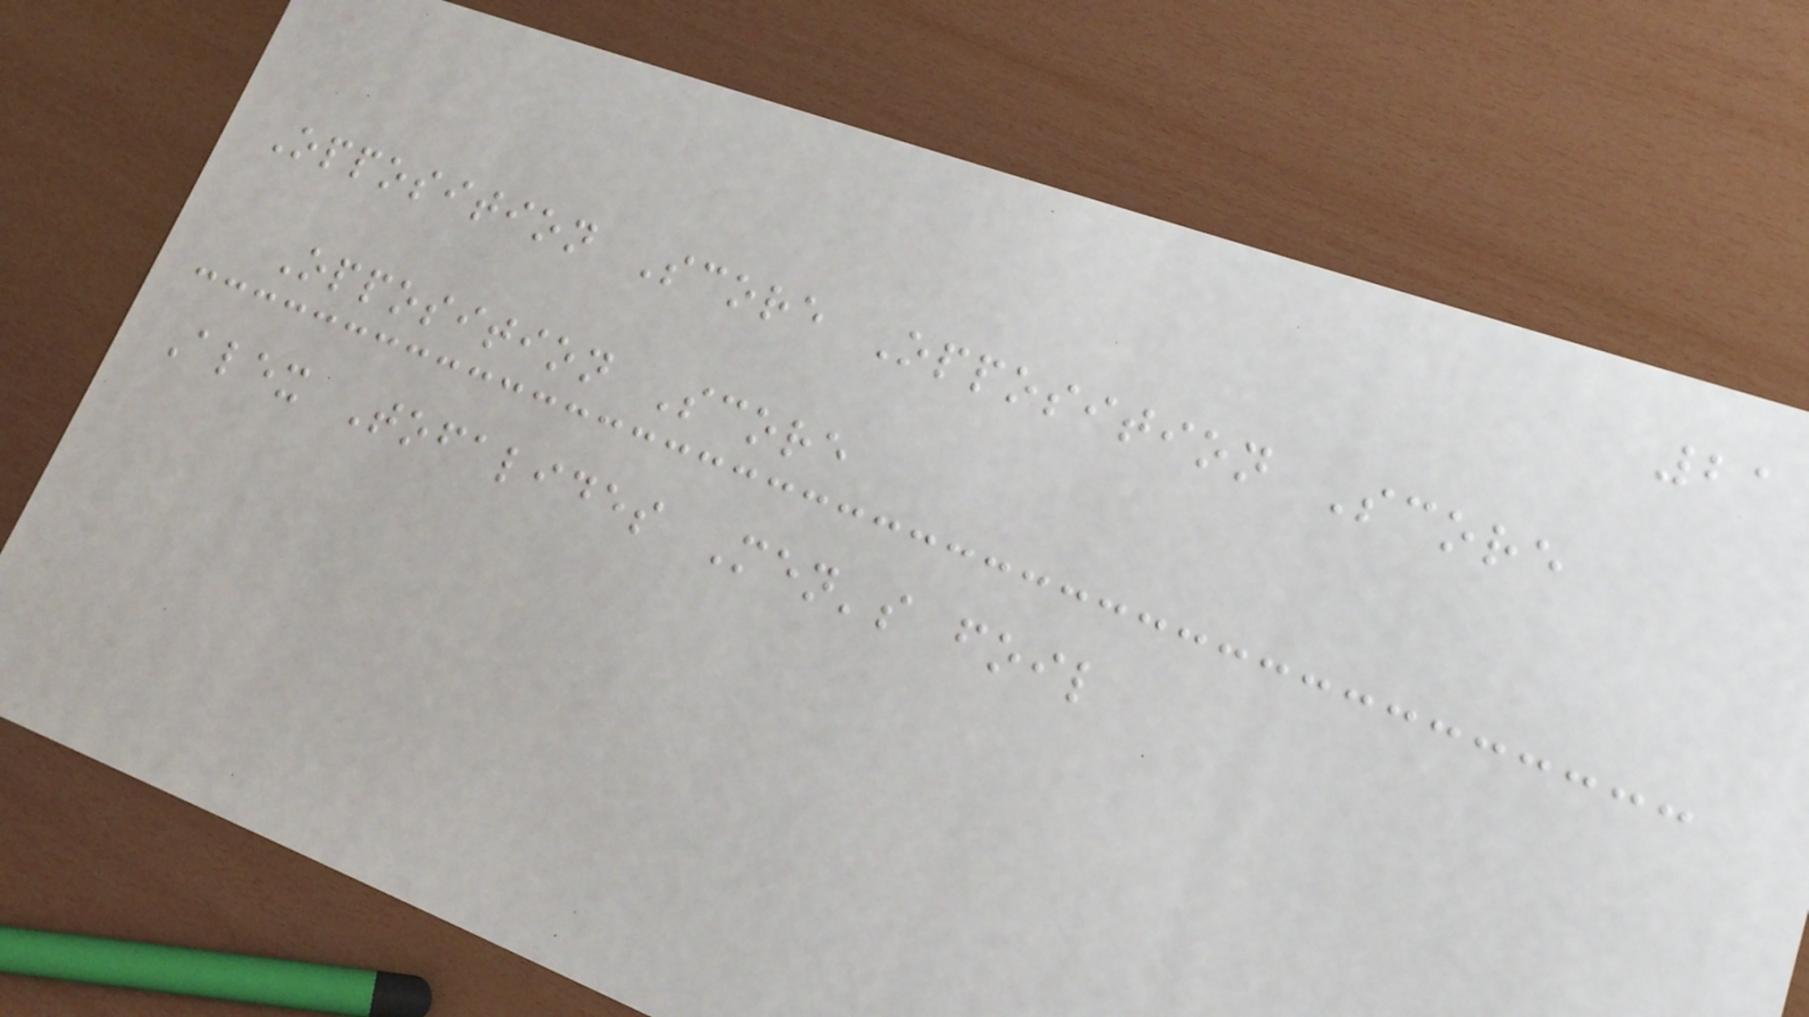21
Opposition Score Opposition Score
Opposition Score
Alex Tofalides Men's foil
